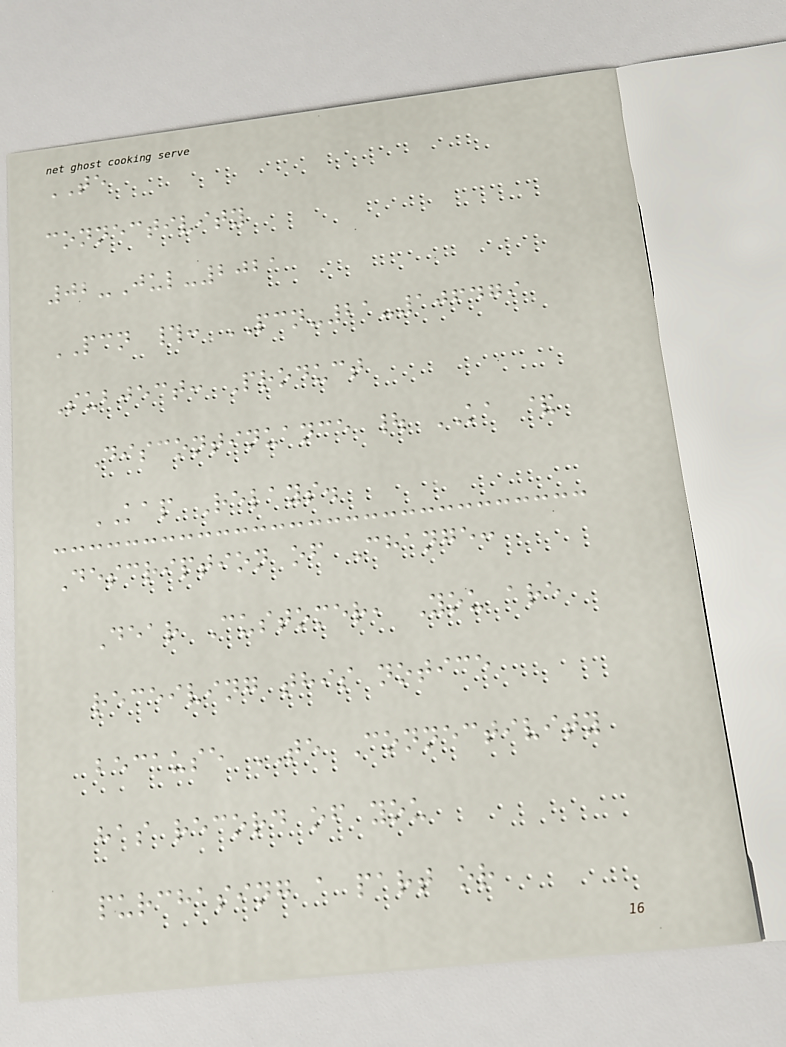TE
connectivity
02-Jul-2021
PCN #: PCN-21-106479
Subject: Product
Discontinuance | KA &
KAP Relays.
Description of Change:
Dear Customer, You are
receiving this notice
because TE Connectivity
has record of you
purchasing a part or
